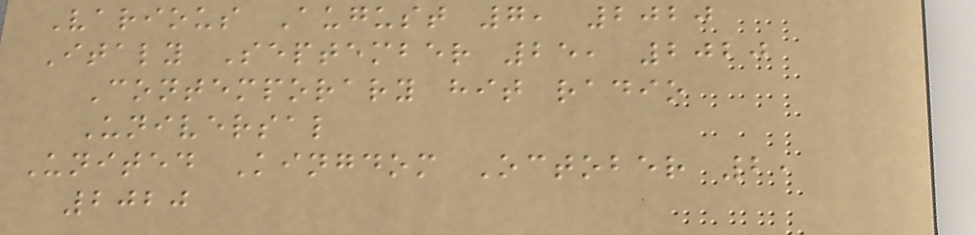Various August 7, 2020
Italy September 25, 2020
Contemporary hit radio
Universal
United Kingdom October 2,
2020
